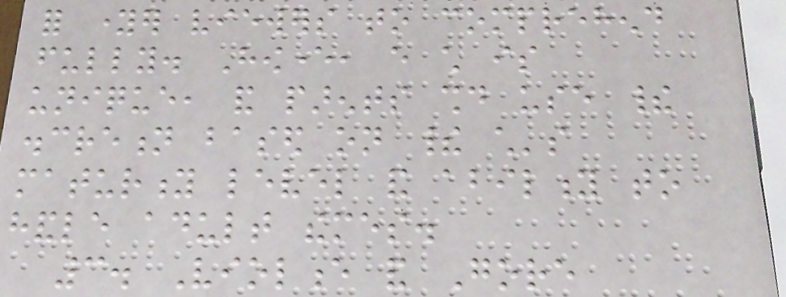for younger viewers to comprehend
fully. However, every child is
unique, and parents should use their
discretion based on their child's
maturity level and ability to
handle adult themes.
3. Violence and Gore
